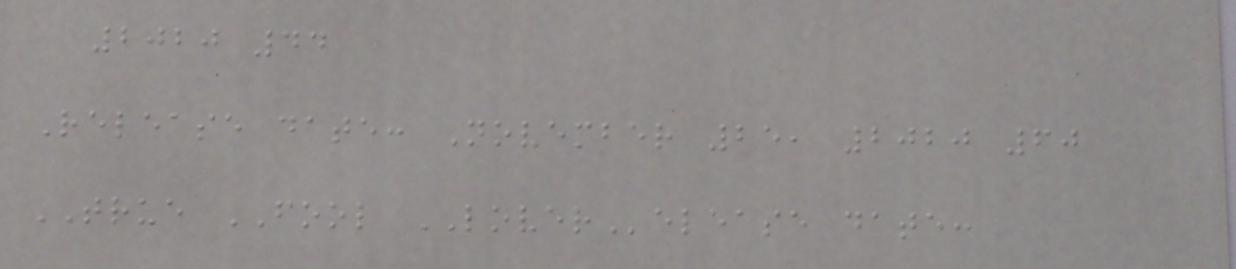2020 44
Release date: November 25, 2020 60
TRUE FOOL LOVERelease date:
